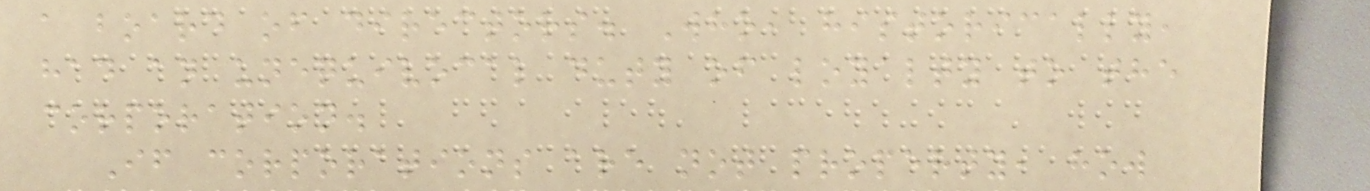a board of directors. Who, historically,
had an unequivocal duty of loyalty to the
corporation.
If corporations are not property, how
